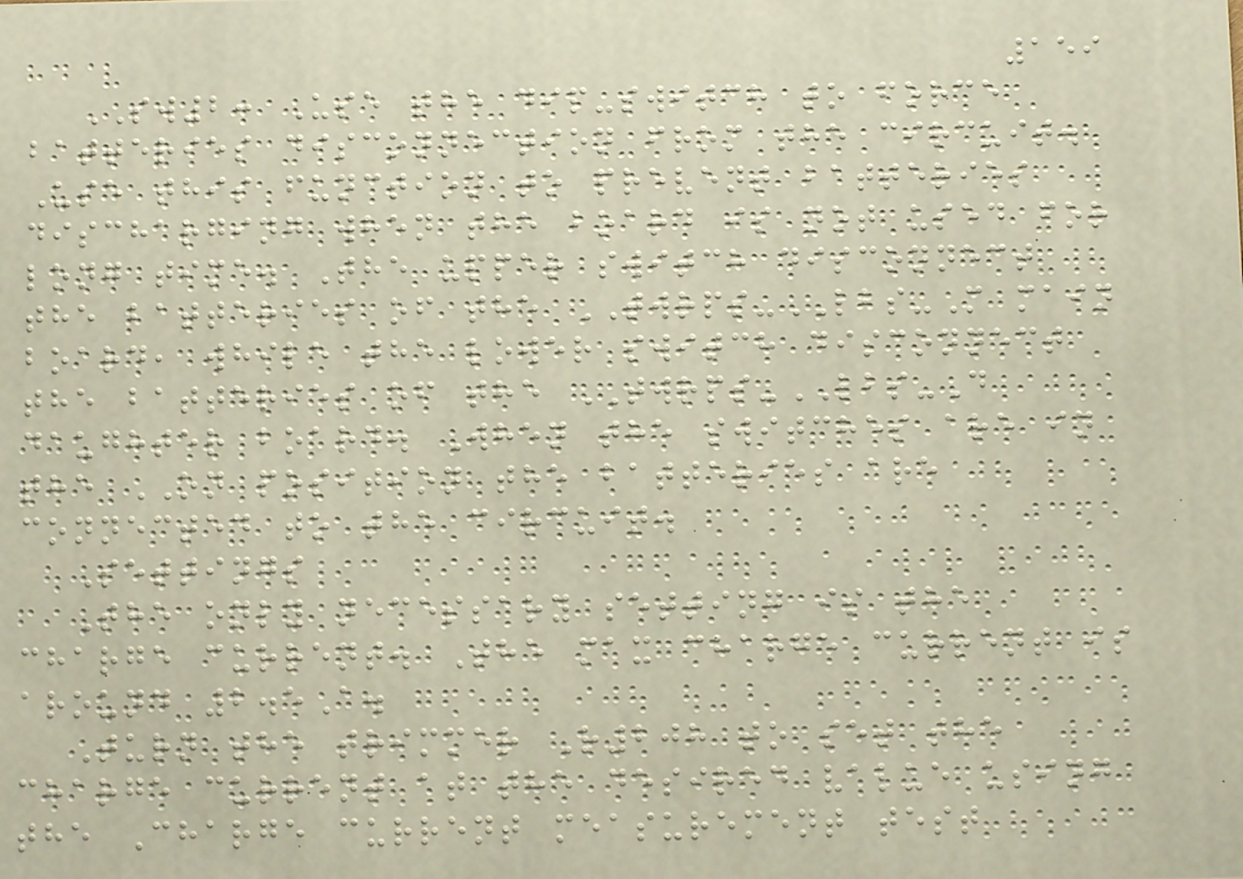159
SW2: Use the dip-switch to force
batteries disconnection from the circuit.
Use this function to prevent batteries
discharging when the board is not used for
long time. The upper switch disconnect
the batteries of the TWRPS-LBS-M main
board, while the lower switch disconnect
the batteries of the TWRPS-LBS-D
daughter board. When the switches are in
the ON position the batteries are
connected to the circuit.
Settings
The only necessary setting is the
charge current. The max charge current is
around 2.5A.
Turn the trimmer R208 to set the
charge current at the desired value using
the Charge current measurement test
